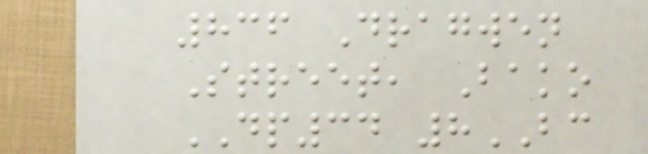836 Dragwen
Street, Bako
DP34 8BC
